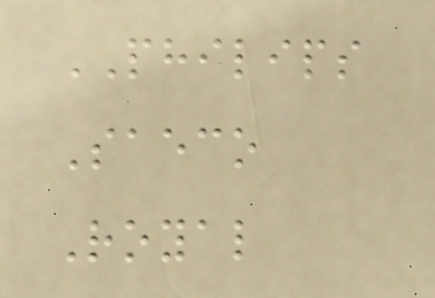PHILIPS
Saeco
Royal
